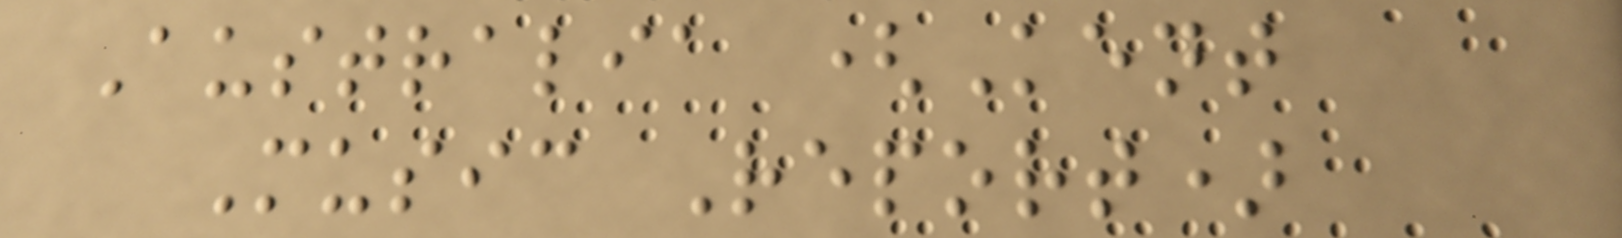Australia (Kent
Music Report)
